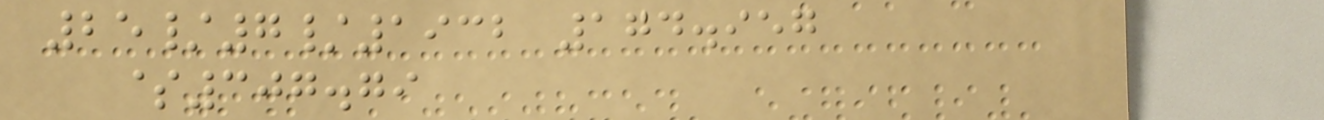25/7/1932 174.957
$307.79
